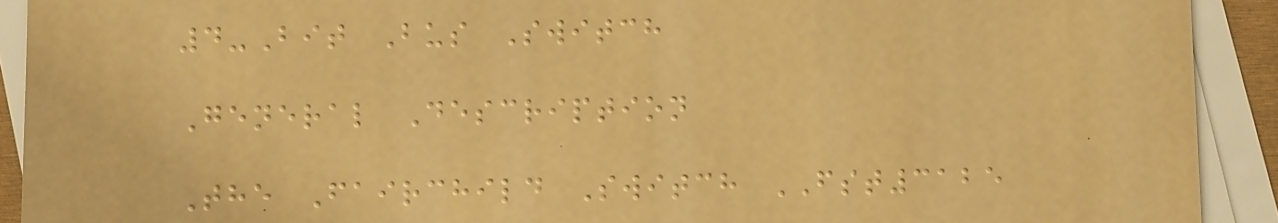4-Bit Bus Switch
General Description
The Fairchild Switch FST3125
